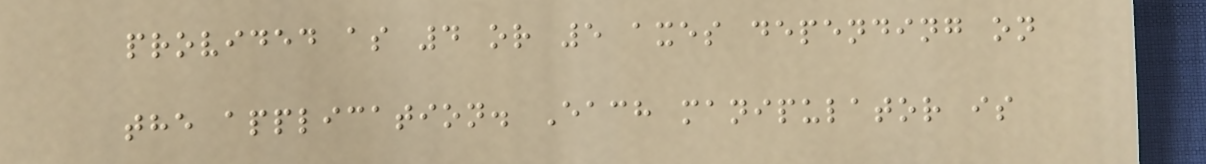provided as 4 or 5 axes depending on
the application. Each manipulator is
